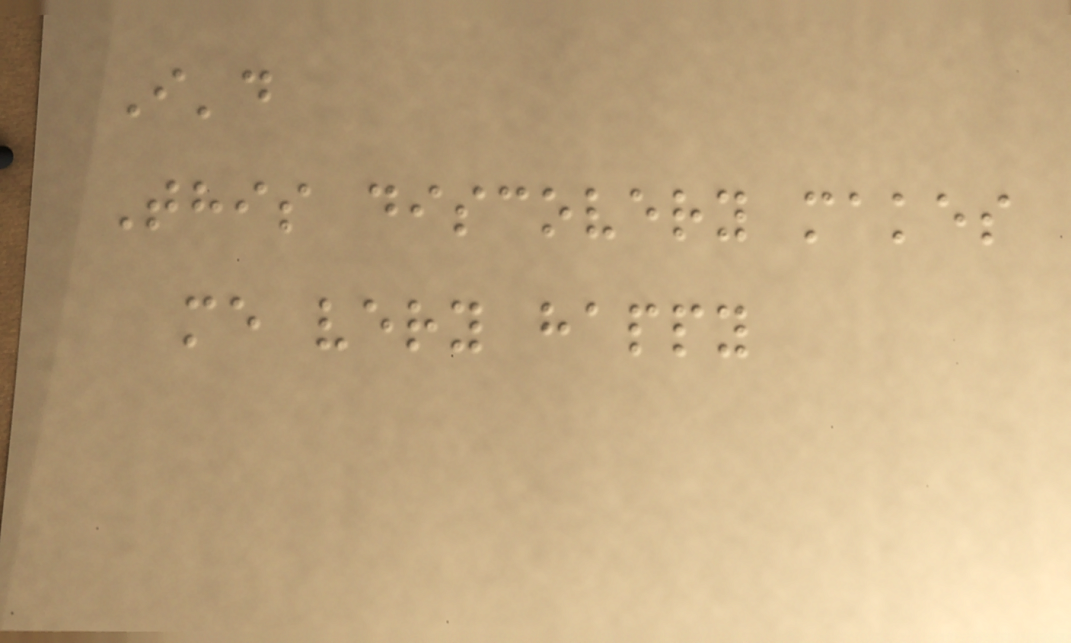I'd
This discovery makes
me very happy
